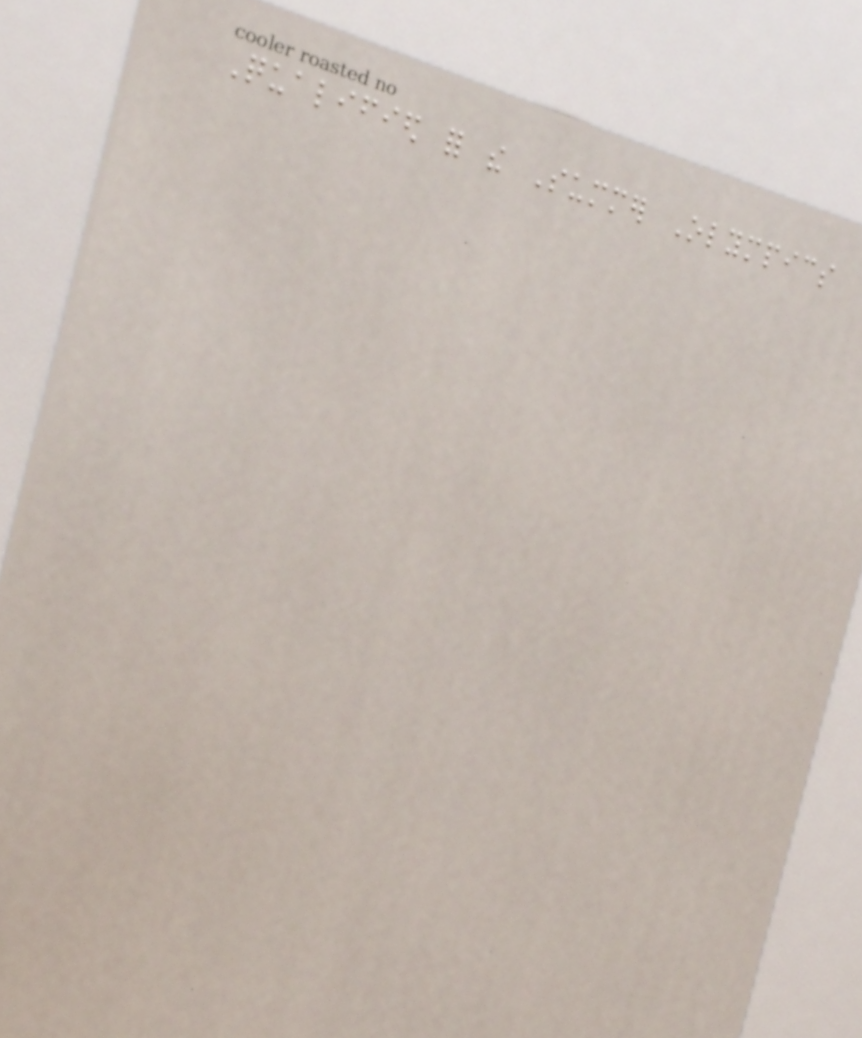Qualified for the Summer Olympics
